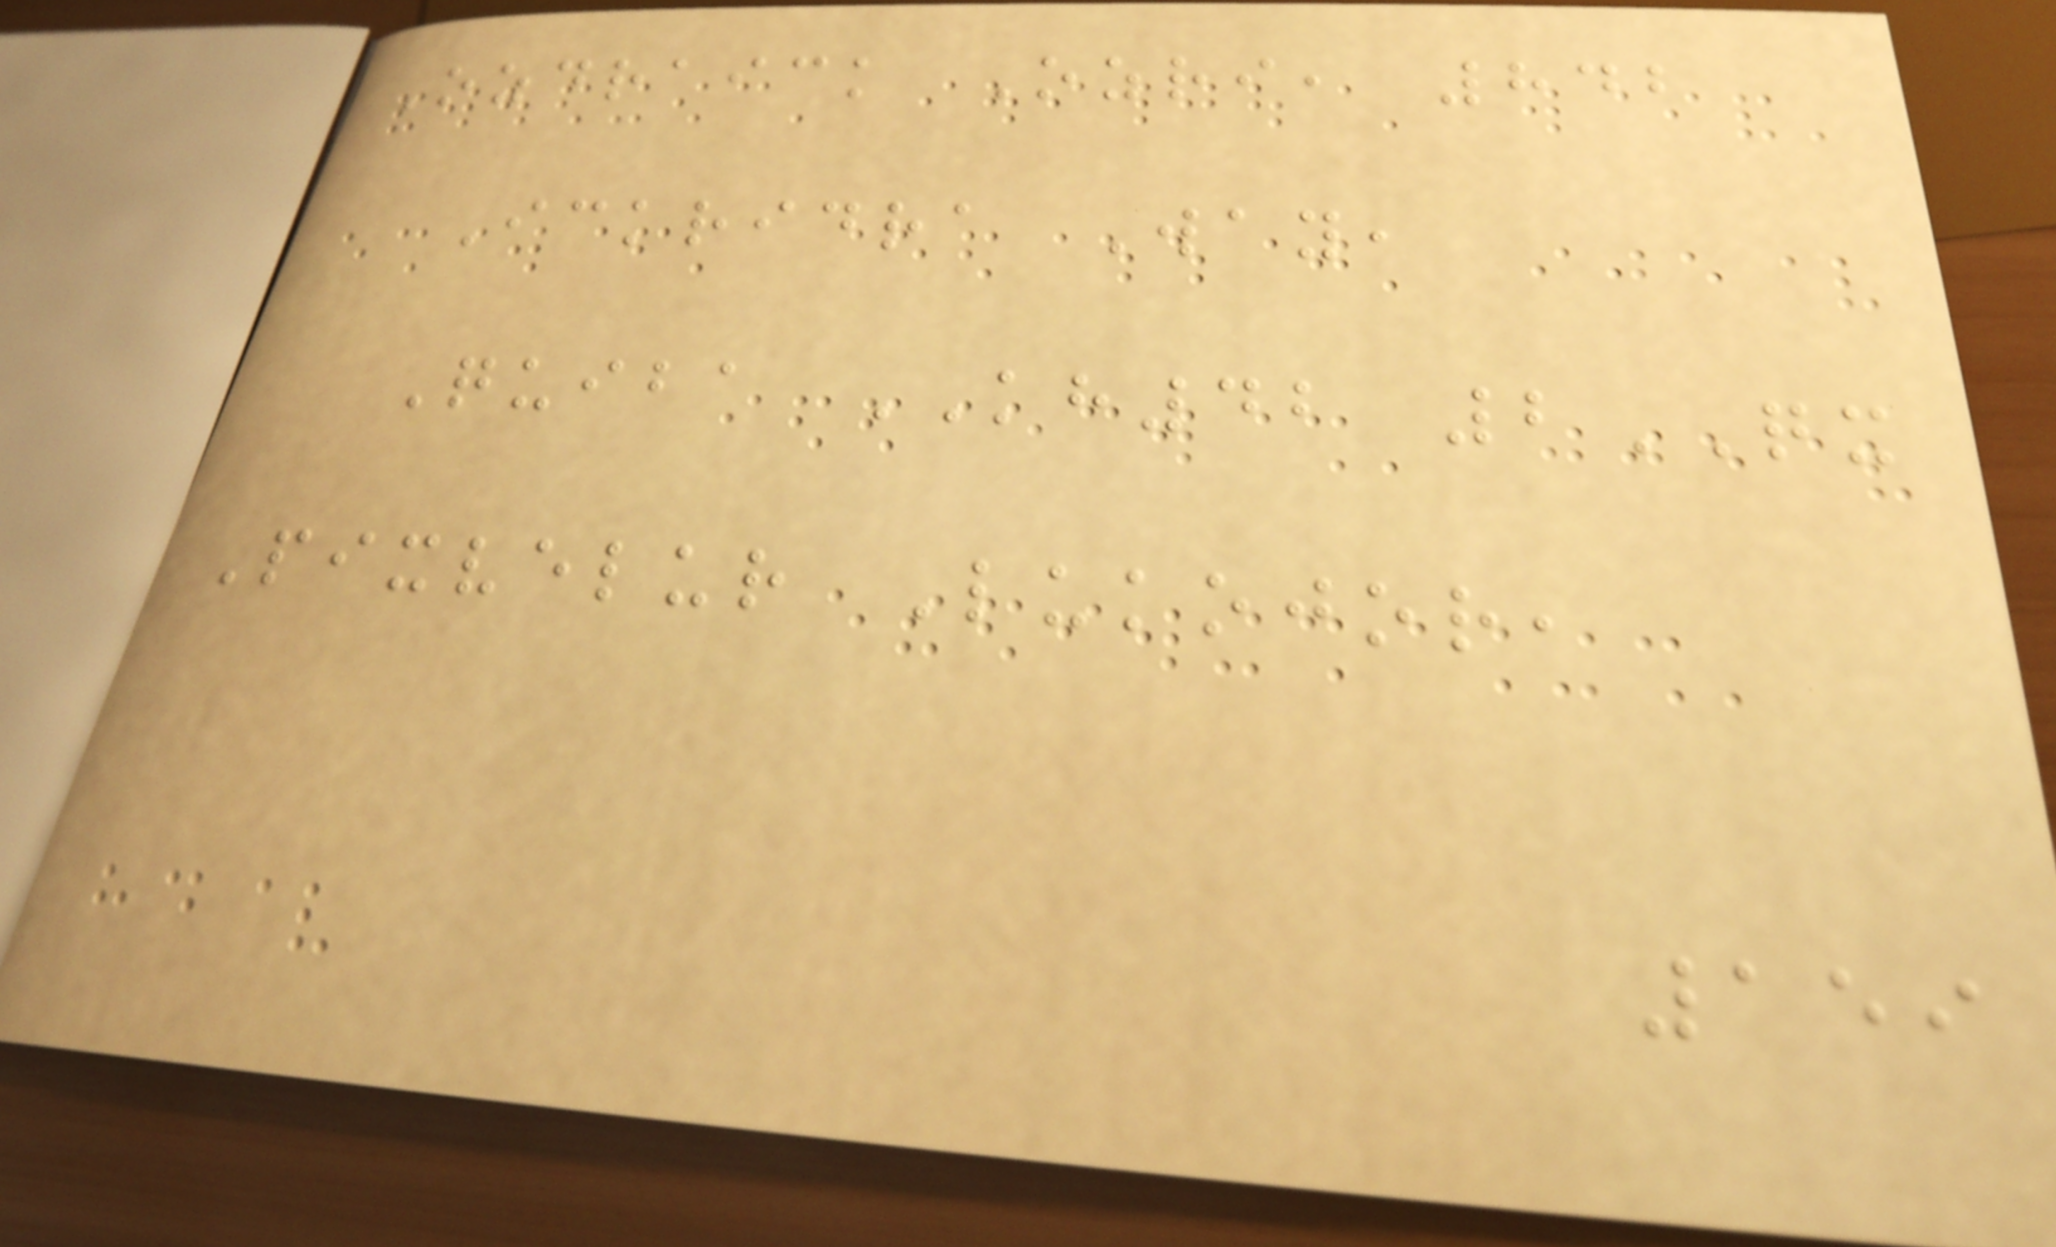Ozdraick Ozri, 842
Ickridra Way,
Quiba KH42 2QX
Pixvelur Lukojor,
159
